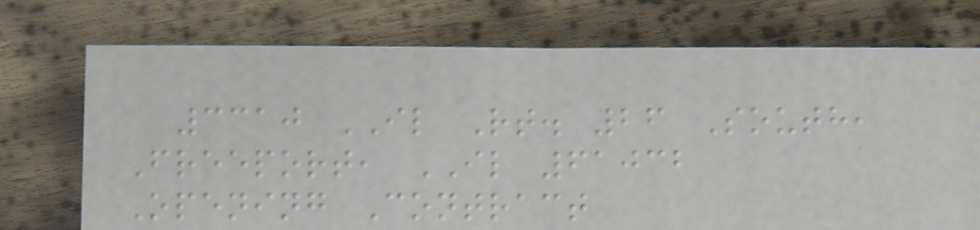3310 IL Rt. 26 South,
Freeport, IL 61032
Opening Contract
